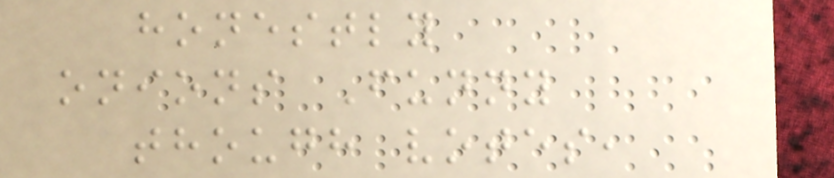honestly
onions Funny
though votes,
